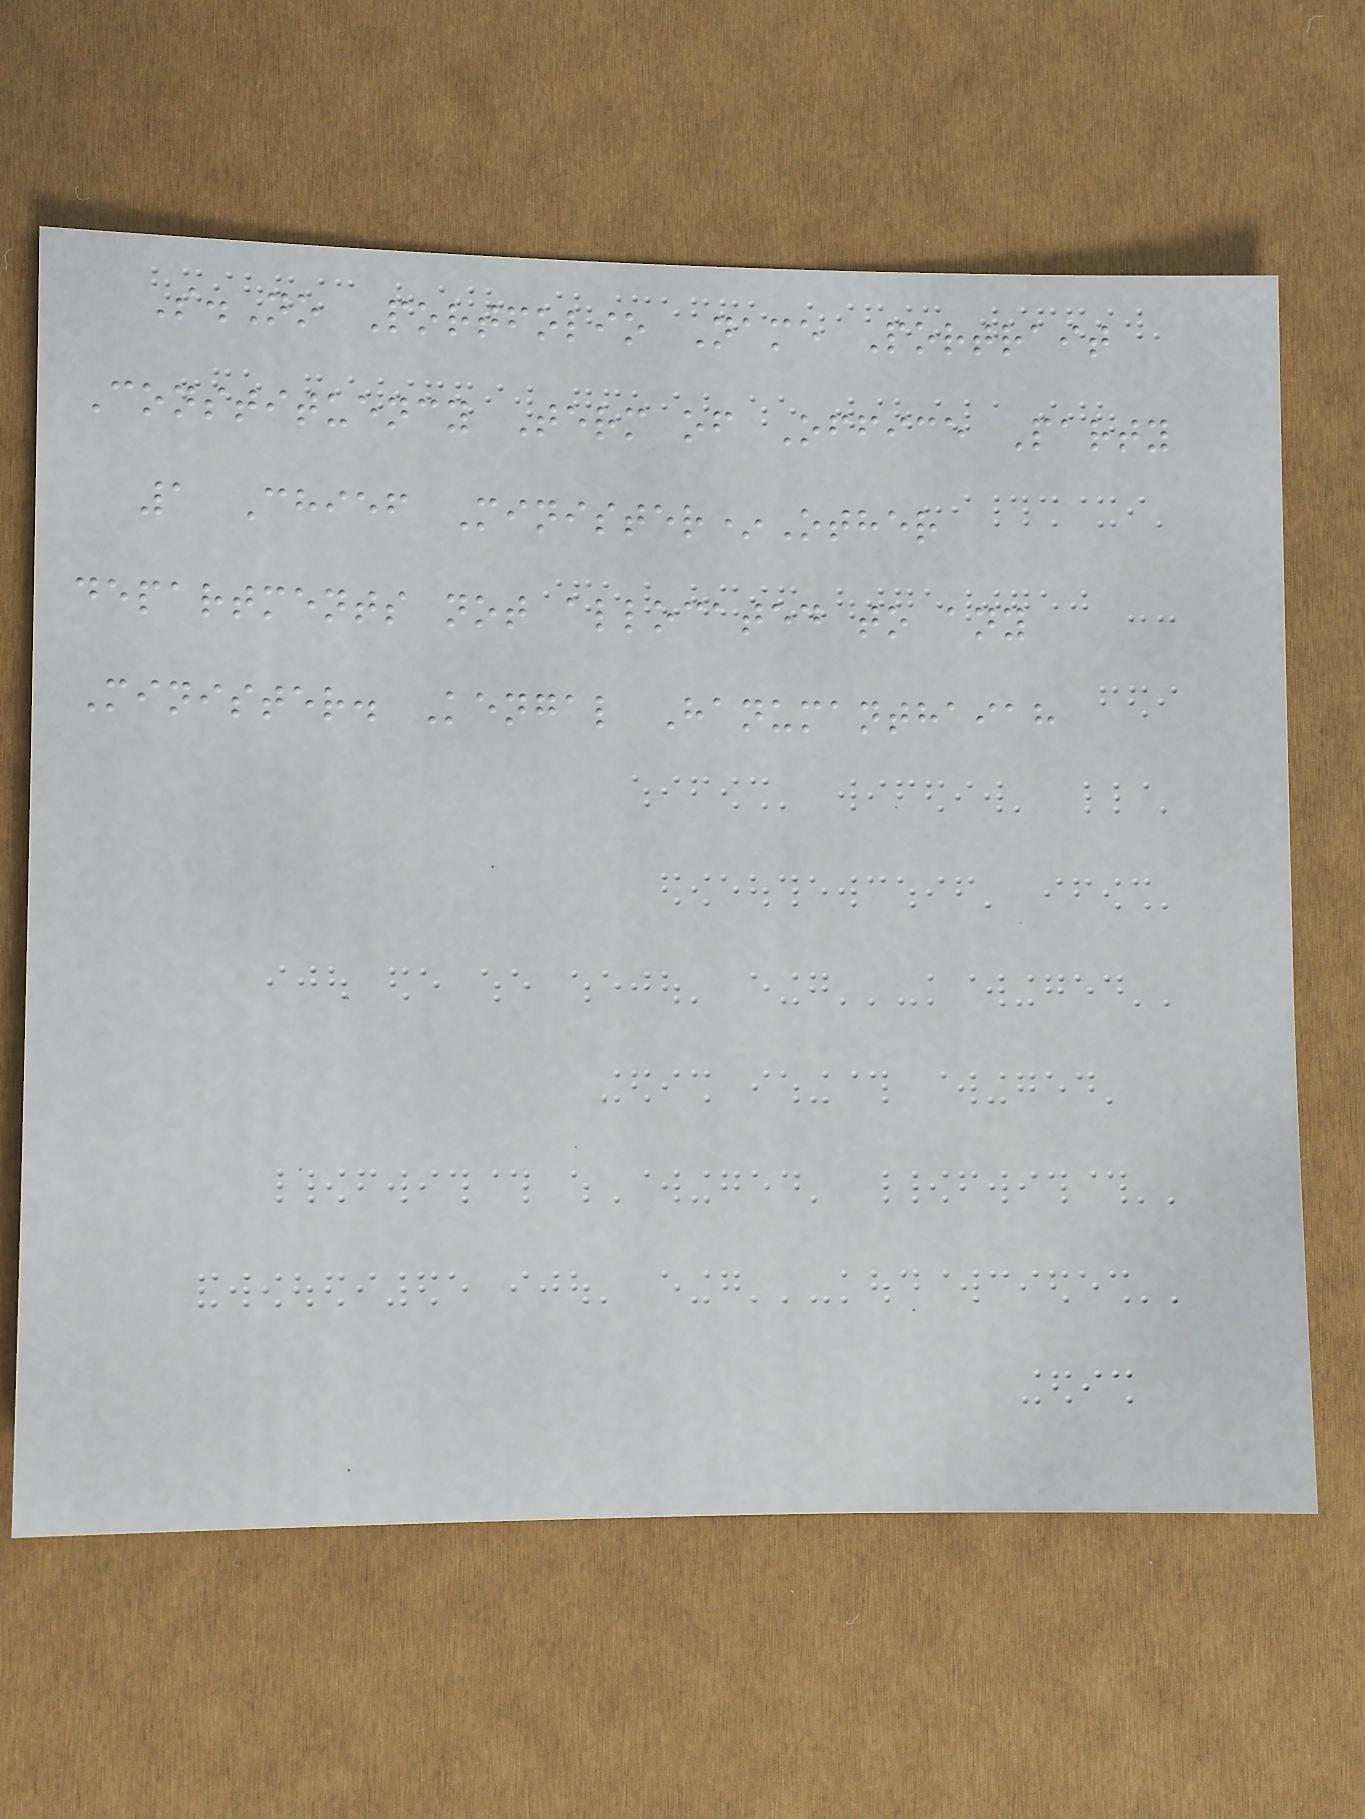S.No Portfolio Name Portrait
Constituency Term of Office Party
1 Chief Minister*Other
departments not allocated to any
Minister. Kengal Hanumanthaiah
